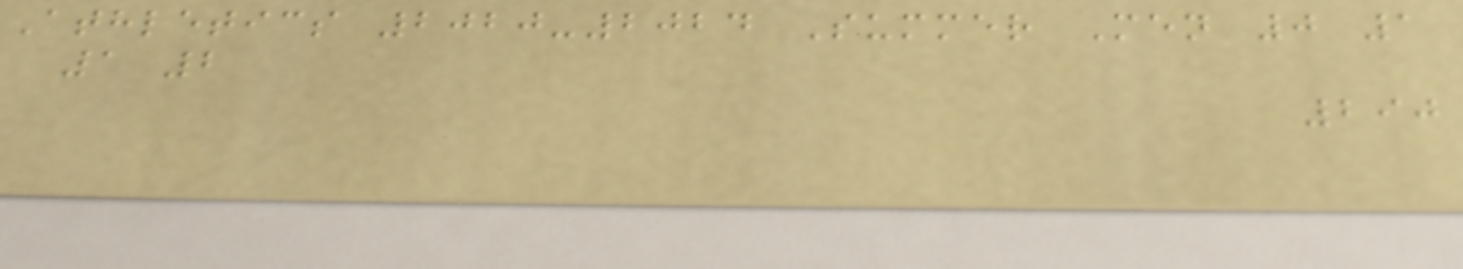Athletics 2020-2024 Summer Men 0 1
1 2
290
